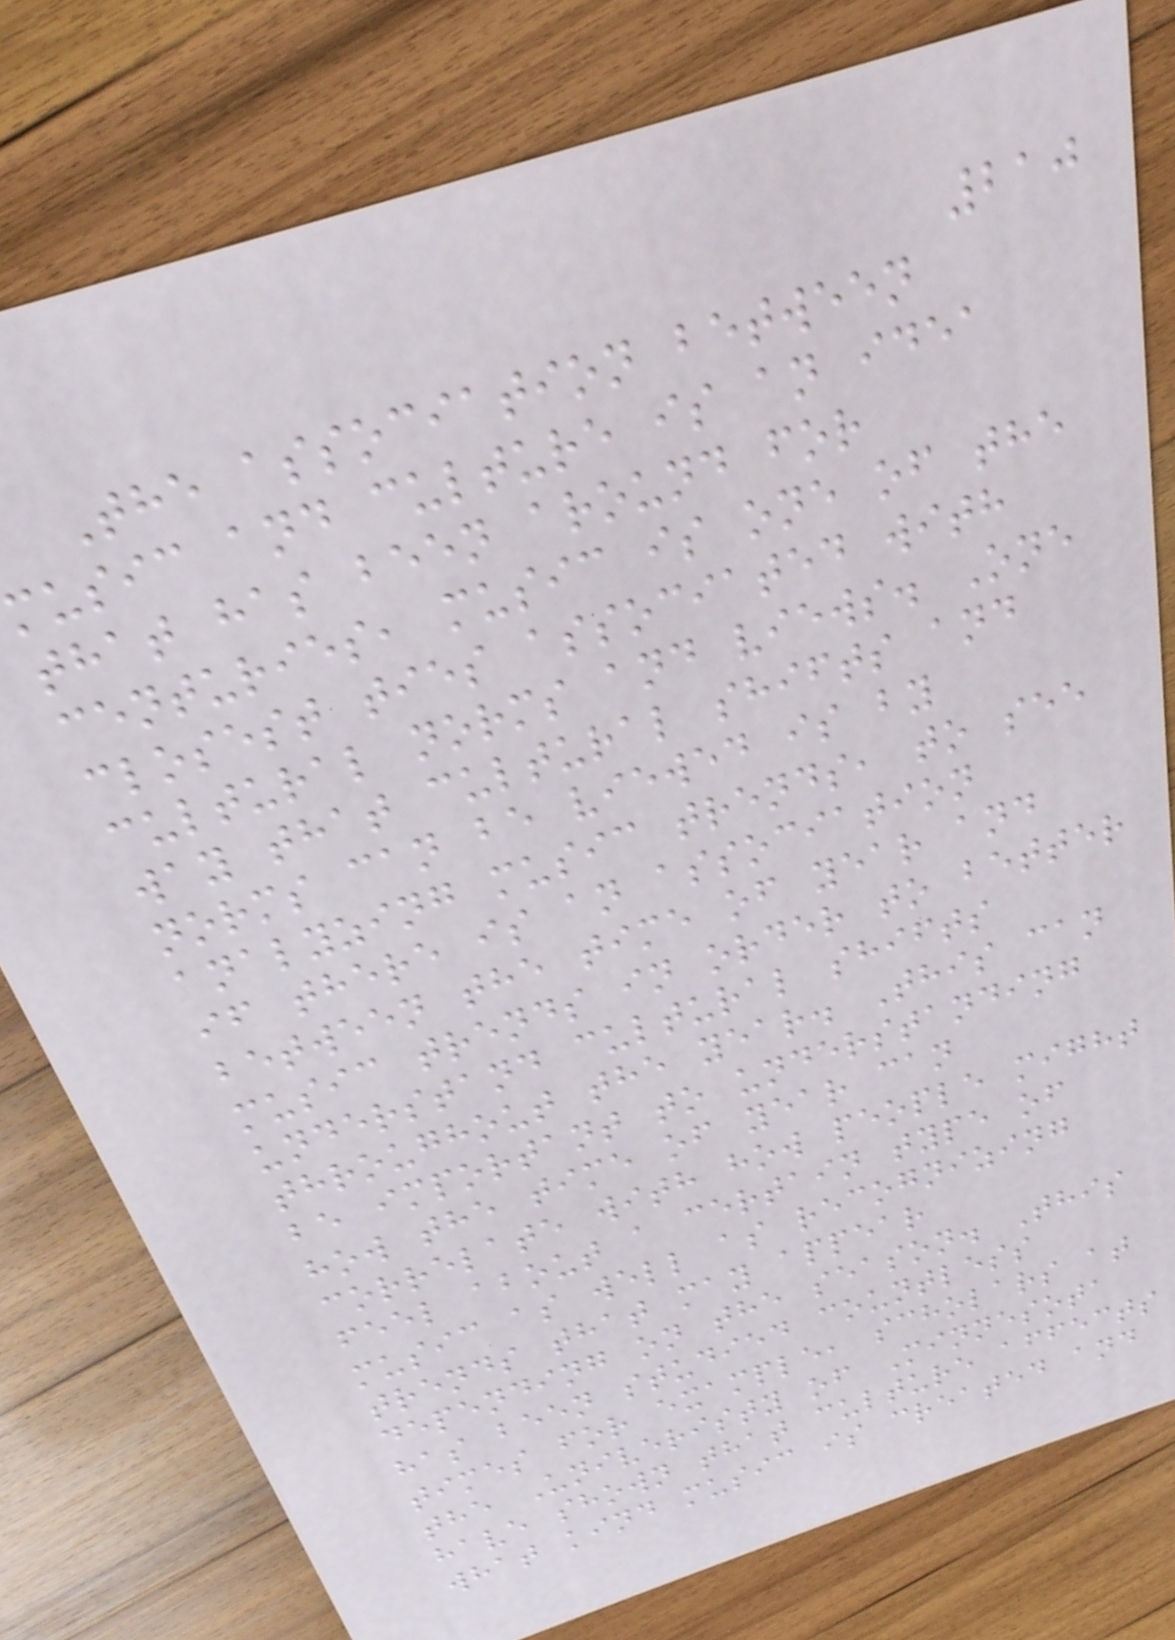210
The association between
music and culture is an idea
that has been around for
centuries, music is one of the
closest ties associated with
cultural norms and views. One
way that cultural shifts and
norms can be viewed is by
analyzing music trends, to see
if there is an association
between the time of year and
music trends in order to better
understand cultural shifts
throughout the year. This can
be important to understanding
how the time of year can
correlate with how people might
feel about a certain type of
music as well as recognizing
trends that may appear
depending on the season. This
has been studied countless
times for example, scholars at
the Univeristy of Minnesota
have shown that culture affects
what kind music is created and
